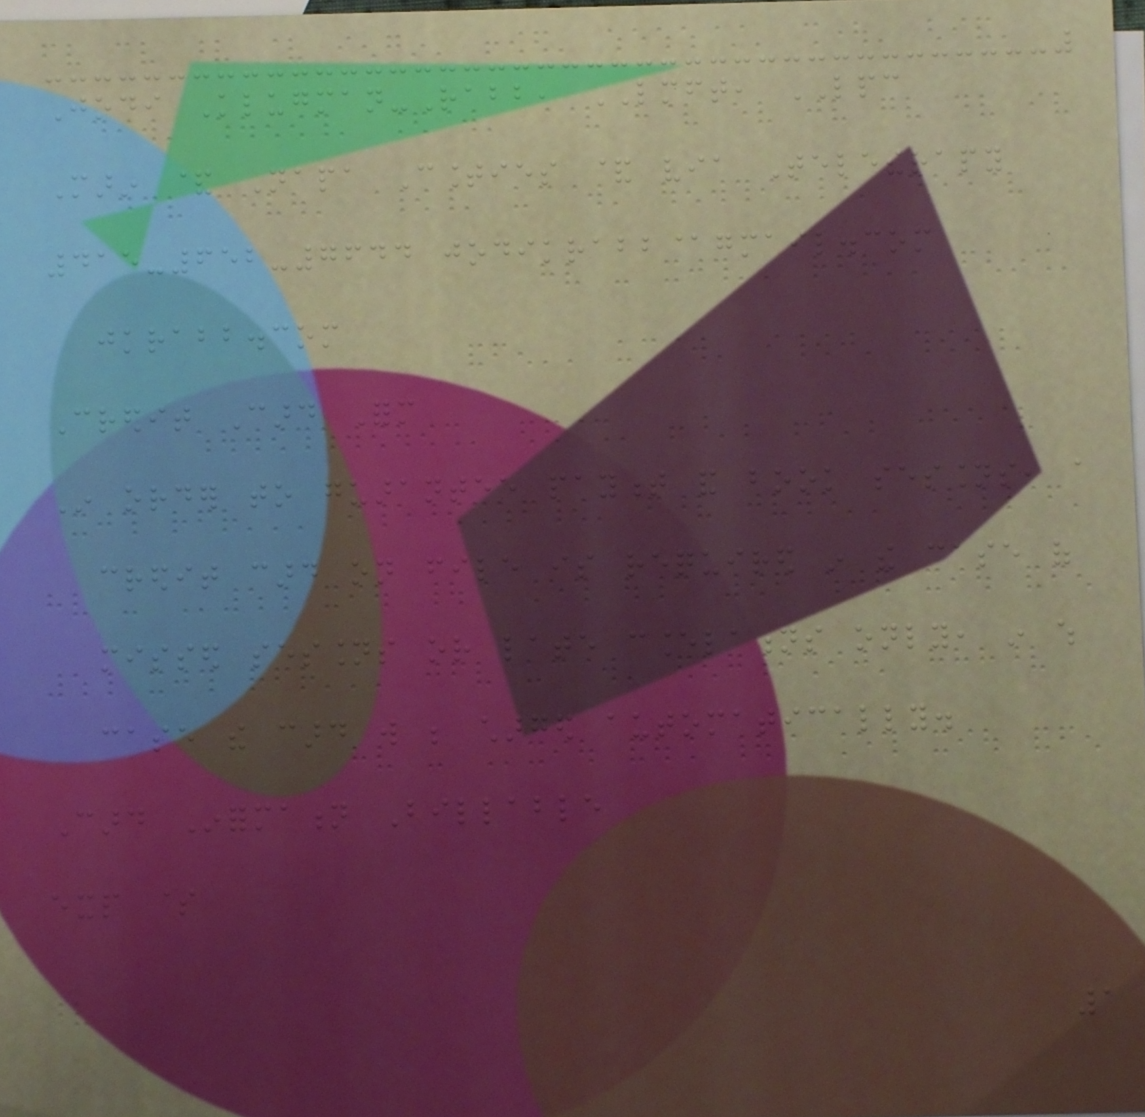Jodi Klugman-Rabb, LMFT, LPC
Marin & Napa Counties & via Teletherapy
415-652-7644 jodikrabb@gmail.com
jkrabb.com
Credit Card Form
In order to guarantee payment and book sessions, a
credit card on file is required in the case of
missed sessions or late cancelations only, in which
case the card will be charged automatically.
Card Information Billable
exp $
1
